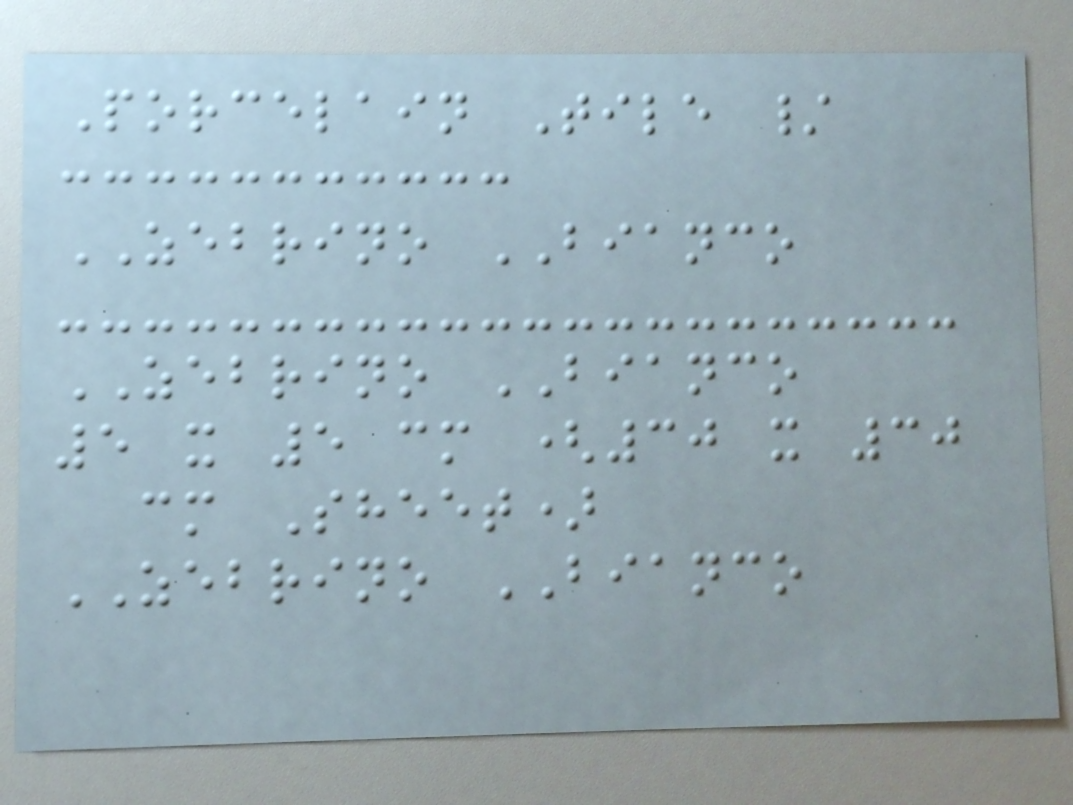Porcelain Tile /
ZEBRINO BIANCO
ZEBRINO BIANCO
5 x 5 cm (30 x 30
cm Sheet)
ZEBRINO BIANCO
